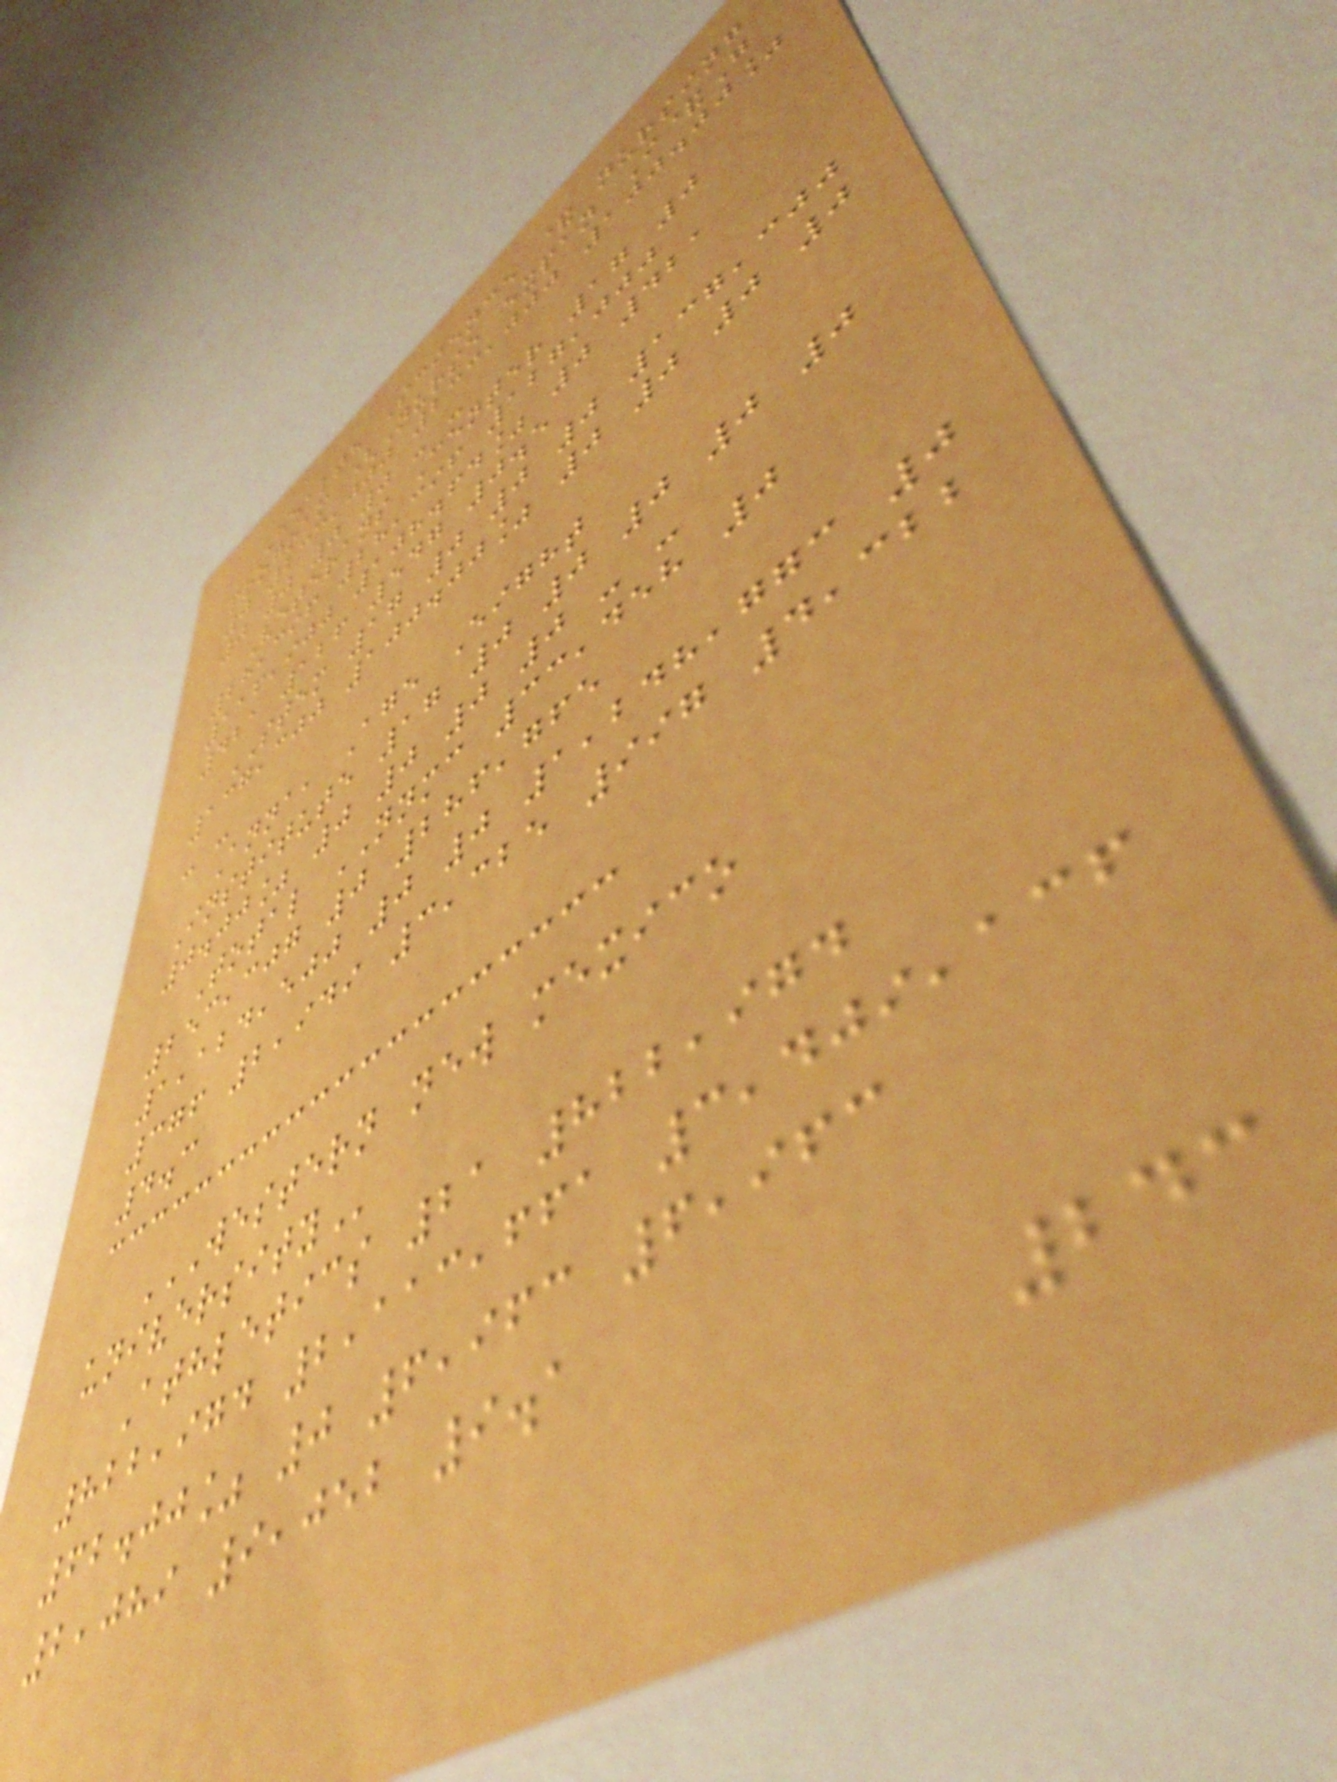Health Science & nursing
program (Nurse expan I&G
0 233,000 233,000 100.00%
0 0 0 0 - -
Veterans Center 17 0
28,396 28,396 127,000
116,900 108.64% 0 421
421 126 547 0.5
STEM 17 0 0 0 137,300
137,300 100.00% 0 0 0 0
- -
Anna, Age Eight
Institute 17 0 0 0 0 0
0.00% 0 0 0 0 - -
Total NNMC 33,458 0
253,307 0 286,765
1,124,500 0 0 1,248,773 0
376 2,949 3,325 997 4,322
4.3
WESTERN NEW MEXICO
UNIVERSITY
Athletics 21 822,974
822,974 2,113,661 3,409,136
62.00% 0 6,963 6,963
2,089 9,052 9.1
243
